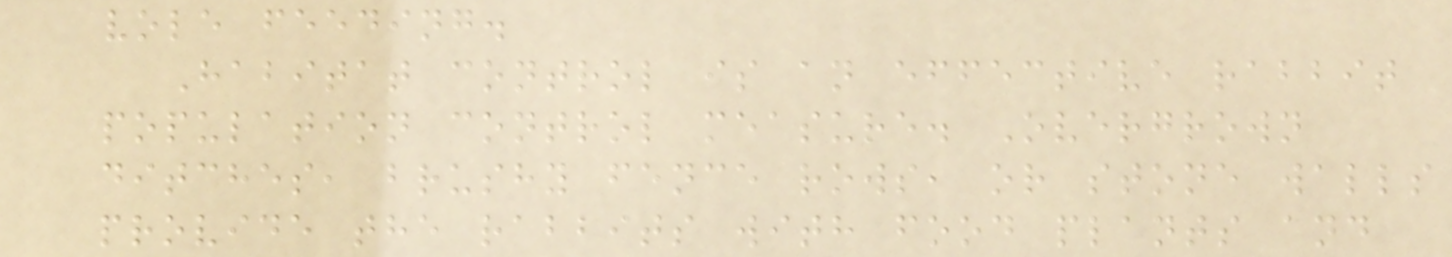vole feeding.
Habitat control is an effective rabbit
population control measure. Overgrown
ditches, brushy fence rows, or stone walls
provide the rabbits with food plants and
